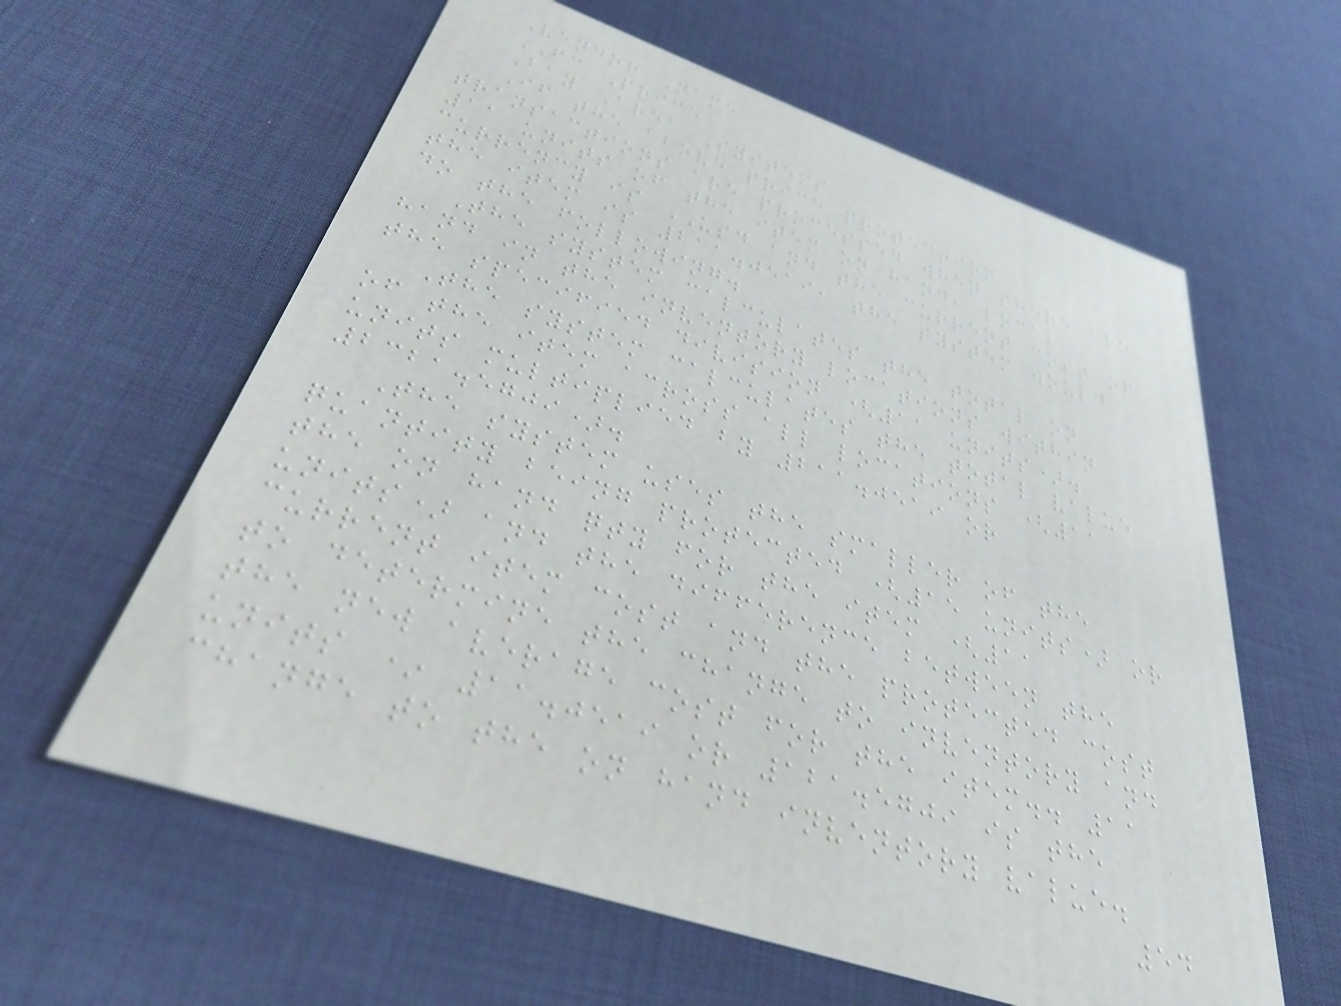Vendor Name
FC Price
Bay Area Systems
If the above price protection
transactions are processed when there are
11 units of the item on hand, local
currency is USD and the current cost of
the item is 211.0519, the system would
do the following.
The system calculates the total on
hand in the inventory locations within
the specified division (11 units).
The system calculates the total value
of the item across all locations (11
units multiplied by 211.0519 or
2321.5709).
The system uses the smaller of the
quantity being protected (15 units) or
the on hand qty for the item (11
units) and the difference between the
current item cost and the protected cost
to determine the change to inventory and
the new average cost for the item.. 11
units * 11.0519 or 121.5709 is the
change to the on hand inventory value.
54
